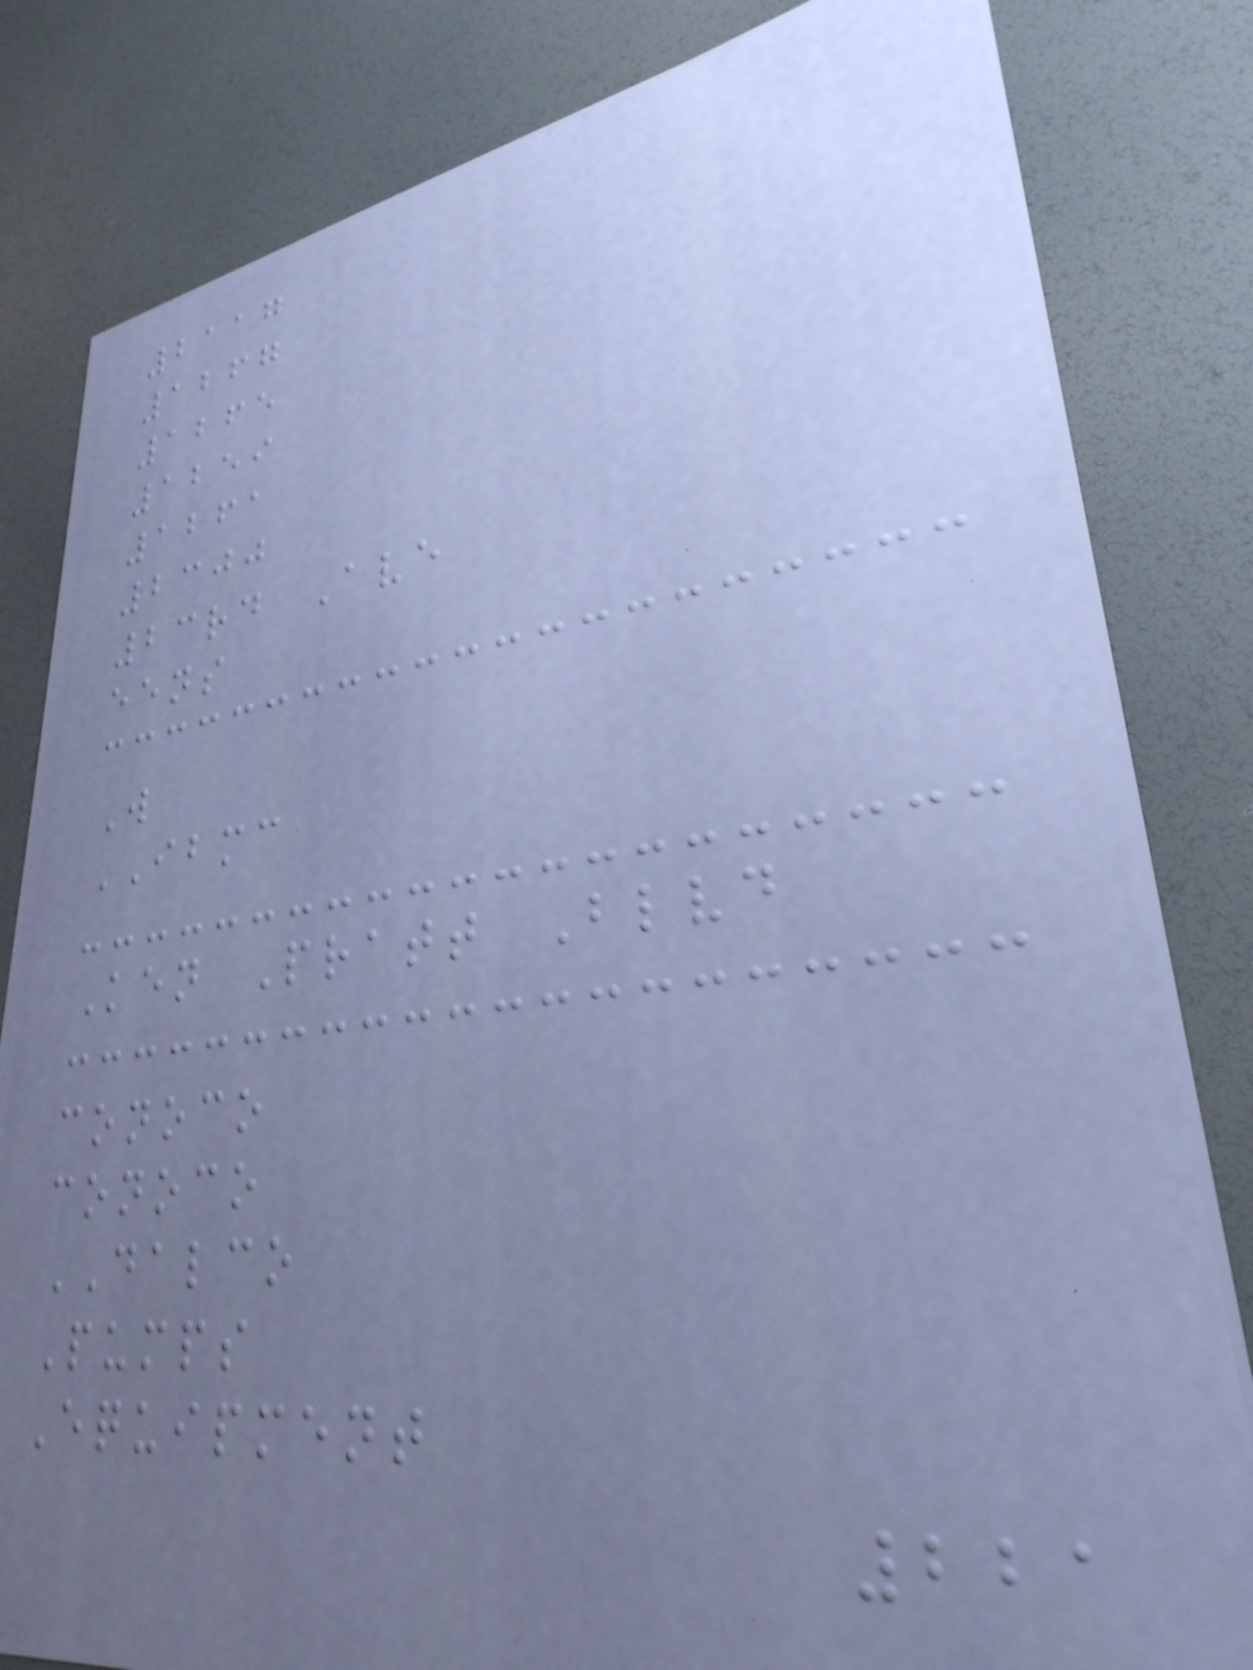2117
1267
1265
1259
1261
2300
23rd Ave
eens
W
IBMC
Ken Pratt Blvd
conoco
conoco
DALCO
Pumps
Equipment
221
